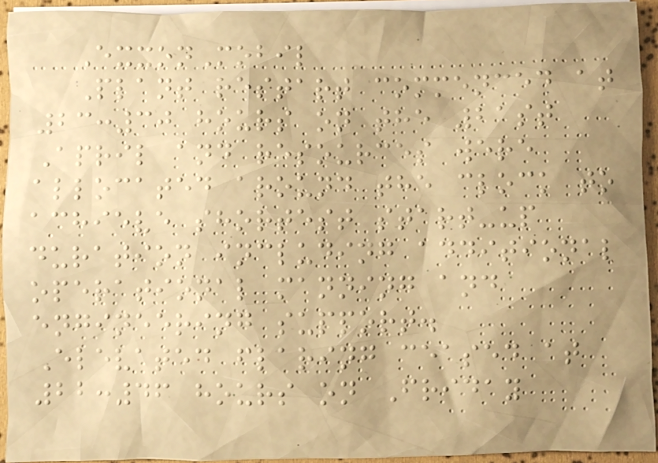ExxonMobil
Plant restart commenced at
23:30 hours on the 21st
April and resources were
allocated around the clock to
achieve shortest start-up
duration including additional
operational manning and
engineering support.
Elevated flaring ceased at
22:46 hours on Friday
